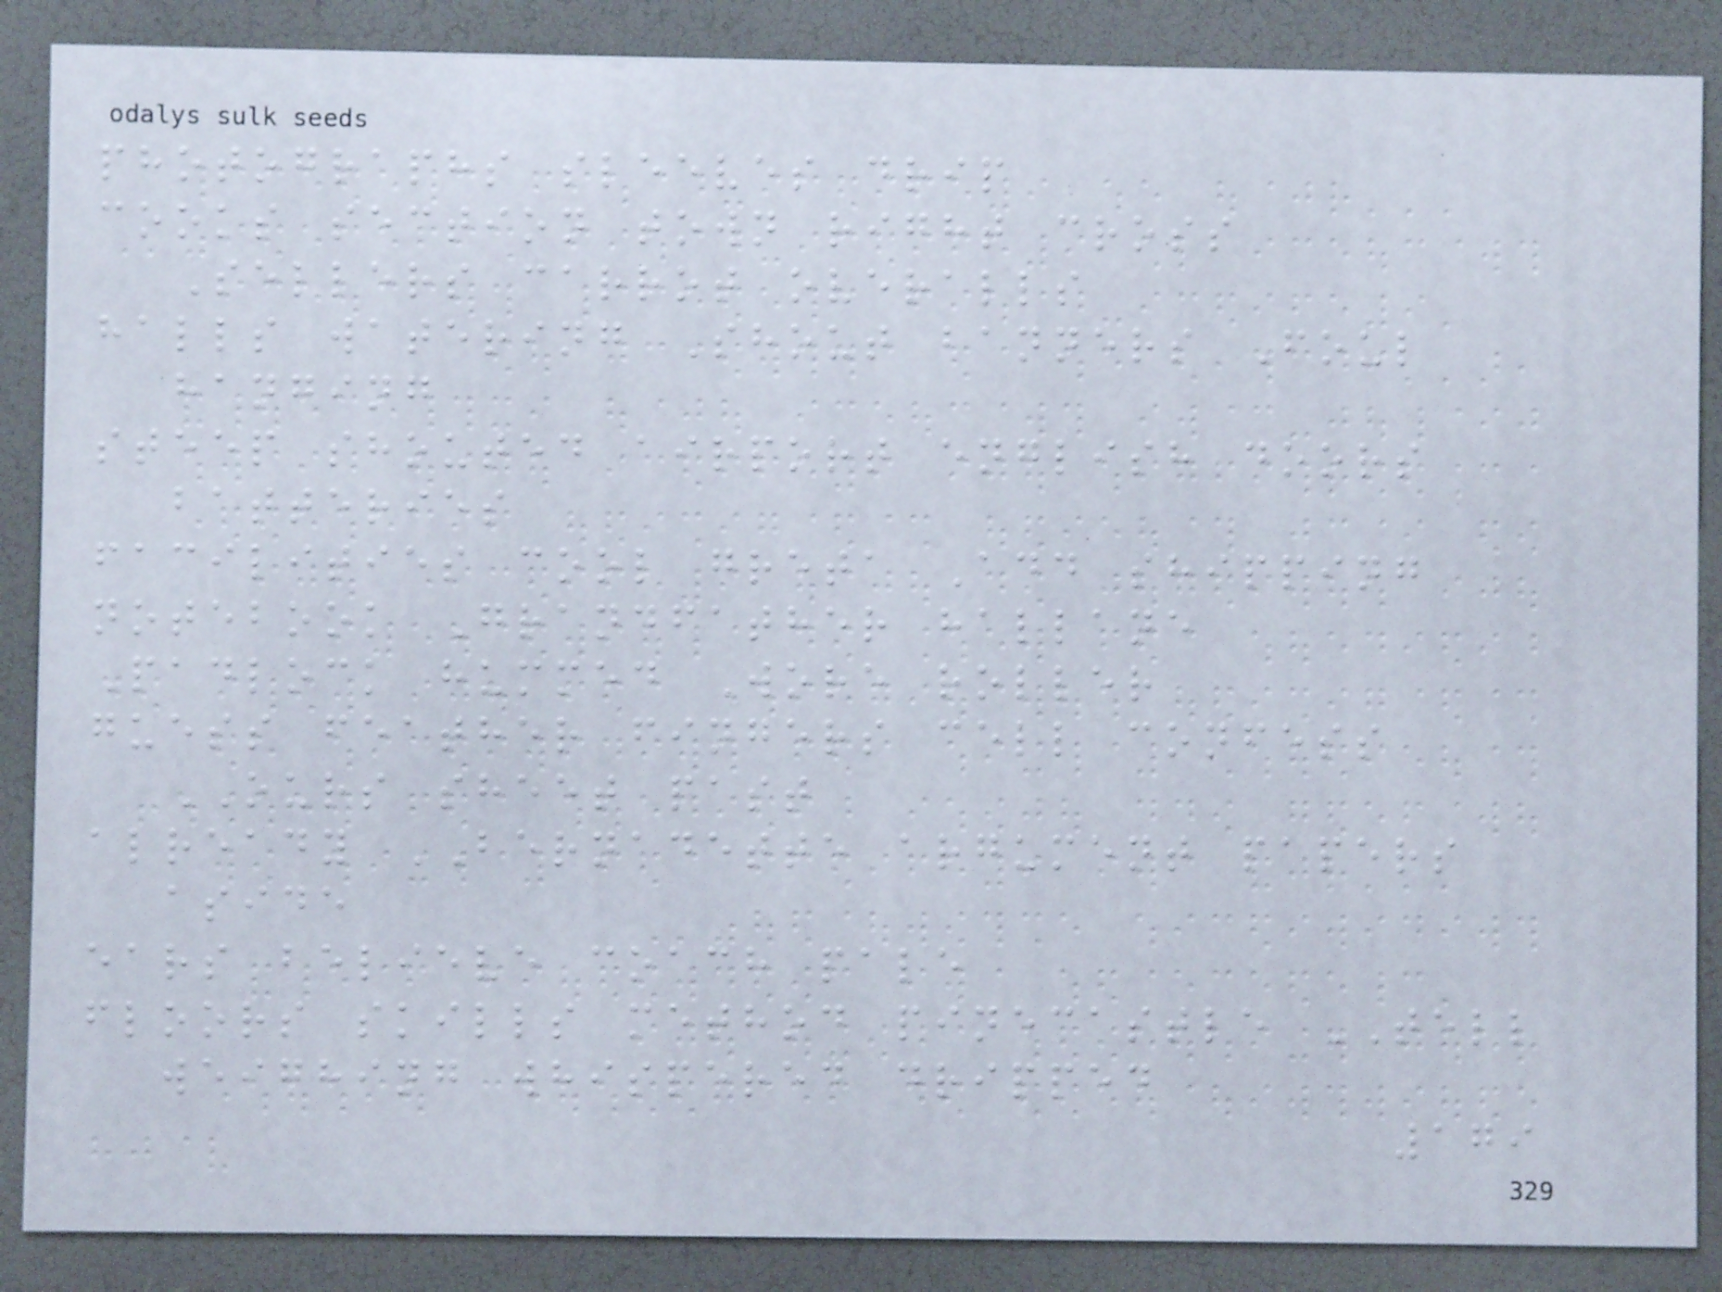photographs sleeves drip
cooks section town right cross
Sellers carrot overalls
halls watering Shout banners Foul
hanging
steep shouted airport english doors
batteries
facilities cool greta Add shipping
notebook Grandfather hallane
Padlock hummed Wore roller
guess feather fingers cell confess
OURS sheet past
already BERNADETTE argument papers
aside
ears believe coach pale
floors skills method pinecastle TELL
weighing whispered dripped
179
